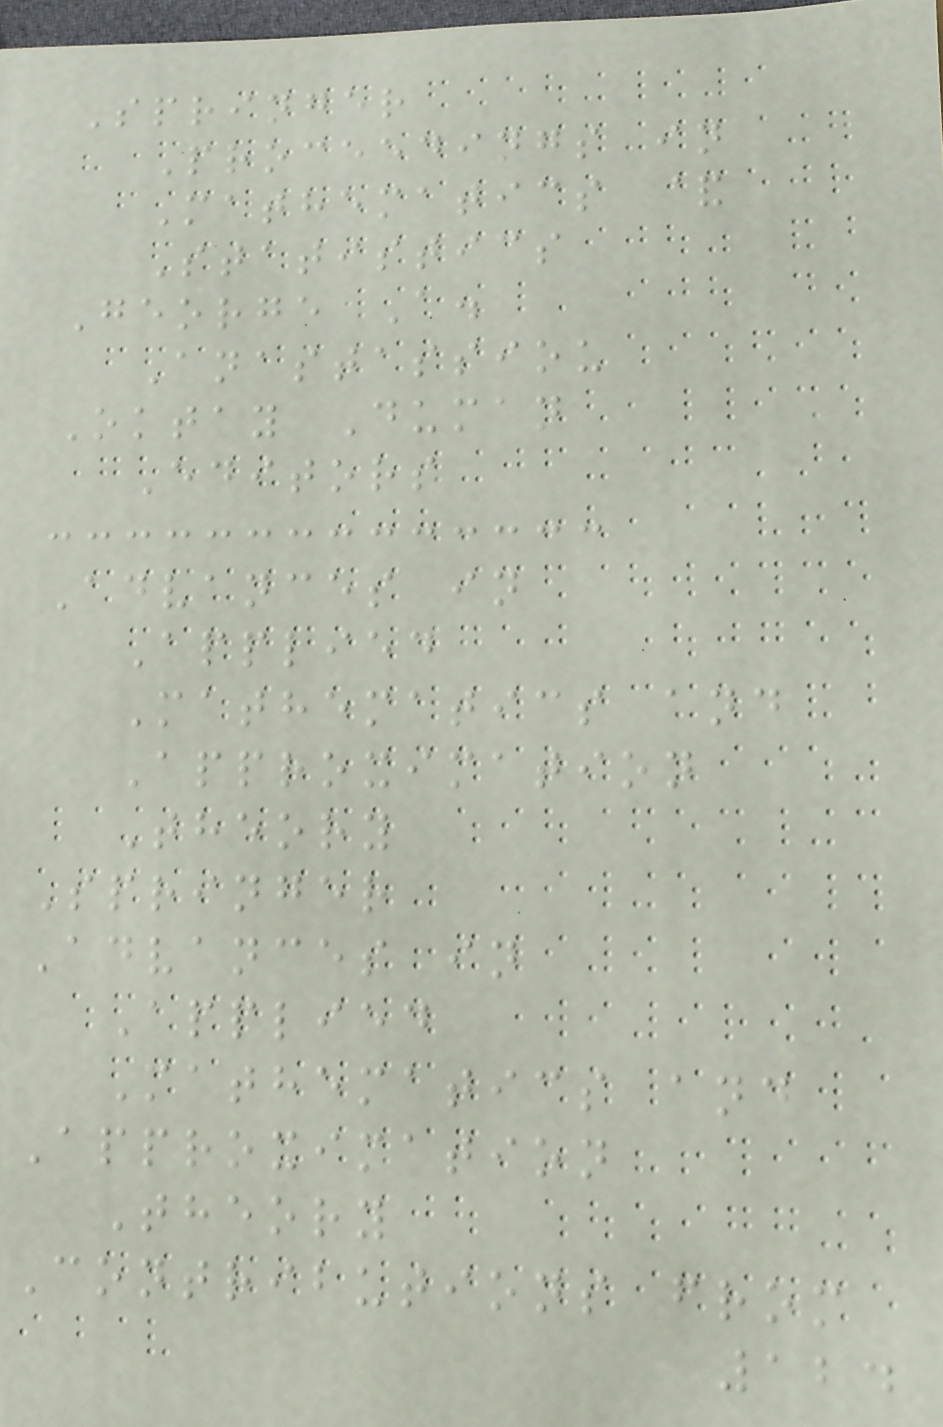Springer
Proceedings in
Mathematics &
Statistics
George A.
Anastassiou
Oktay Duman
Editors
Advances in
Applied
Mathematics and
Approximation
Theory
Springer
Advances in
Applied
Mathematics and
Approximation
Theory
Contributions from
124
